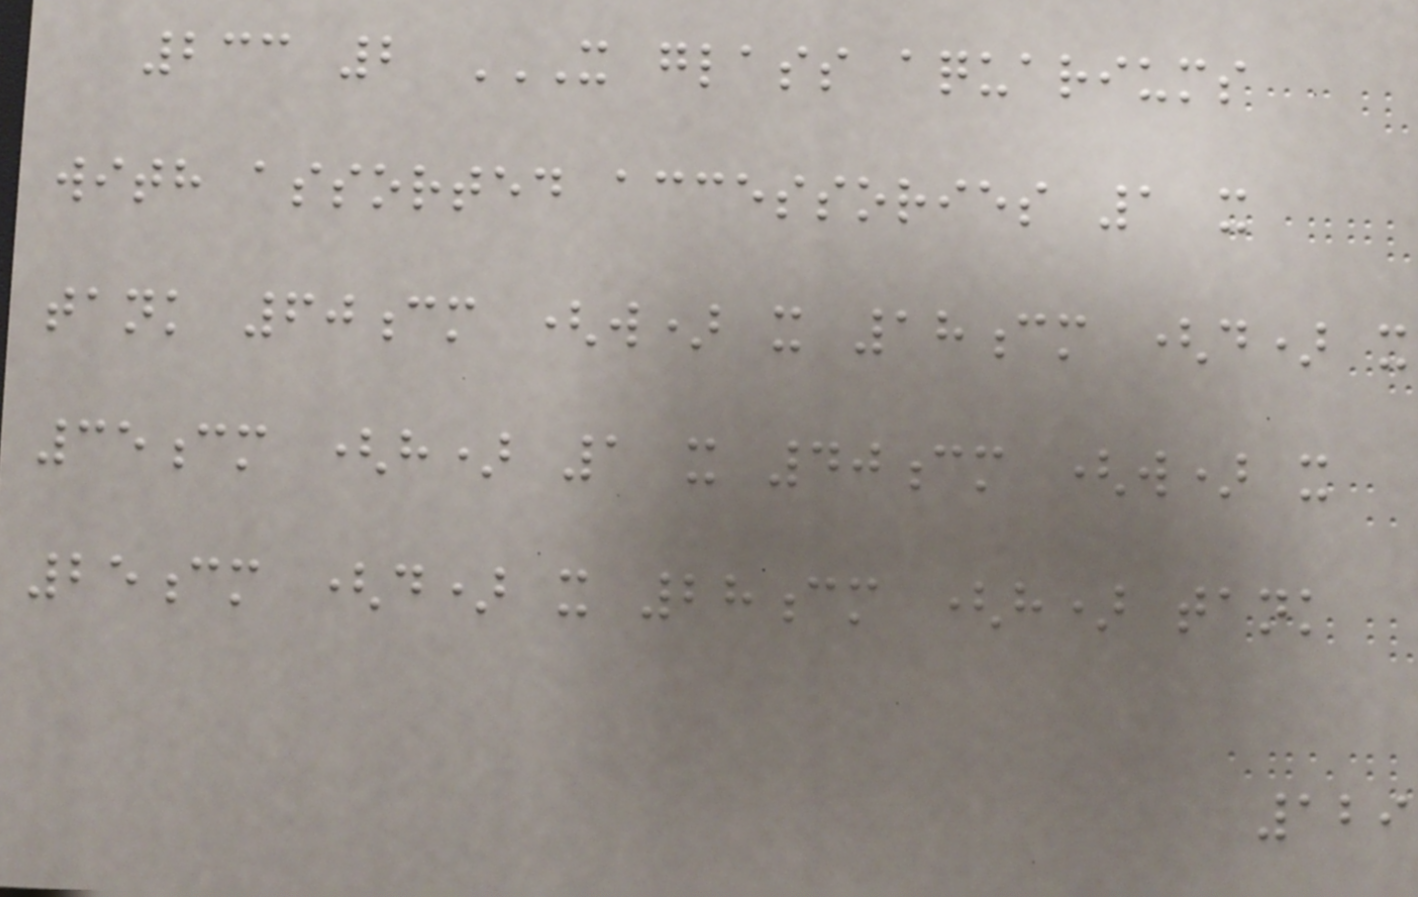233 2 X GLASS AQUARIUMS
WITH ASSORTED ACCESSORIES 1 X
TANK 60CM (W) X 18CM (D) X
35CM (H) 1 X 40CM (W) X
25CM (D) X 28CM (H) TANK
129
